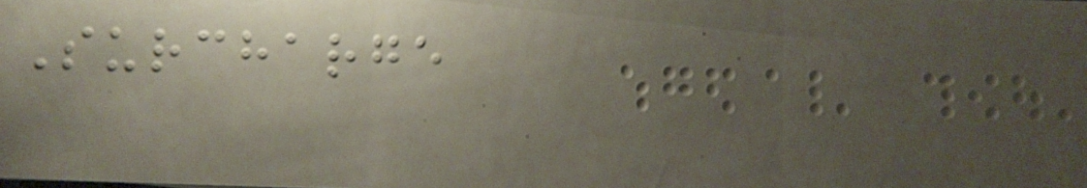Surcharge
